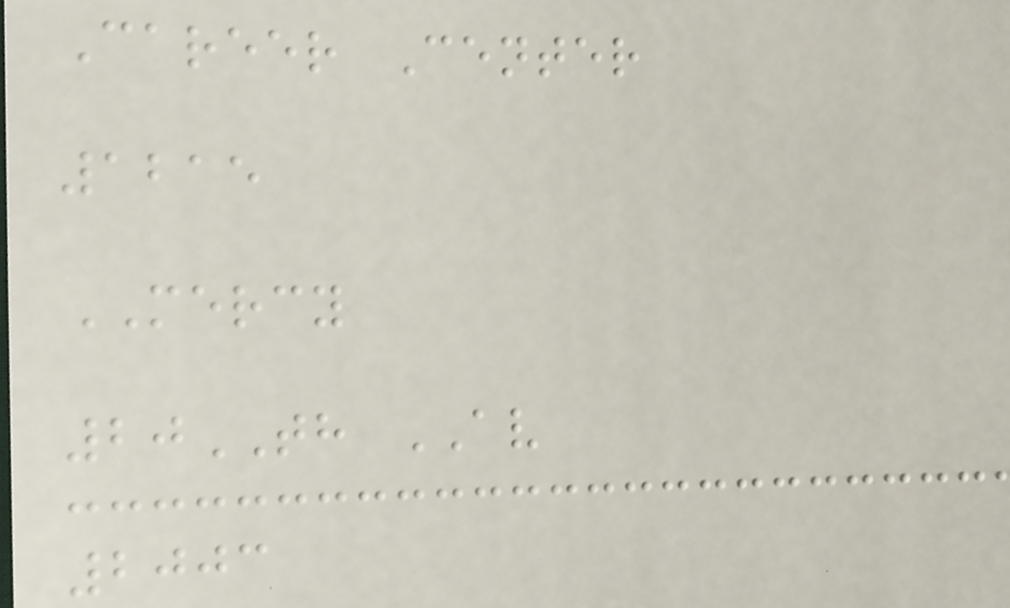Career Center
1215
MERCY
20TH AV
2003
